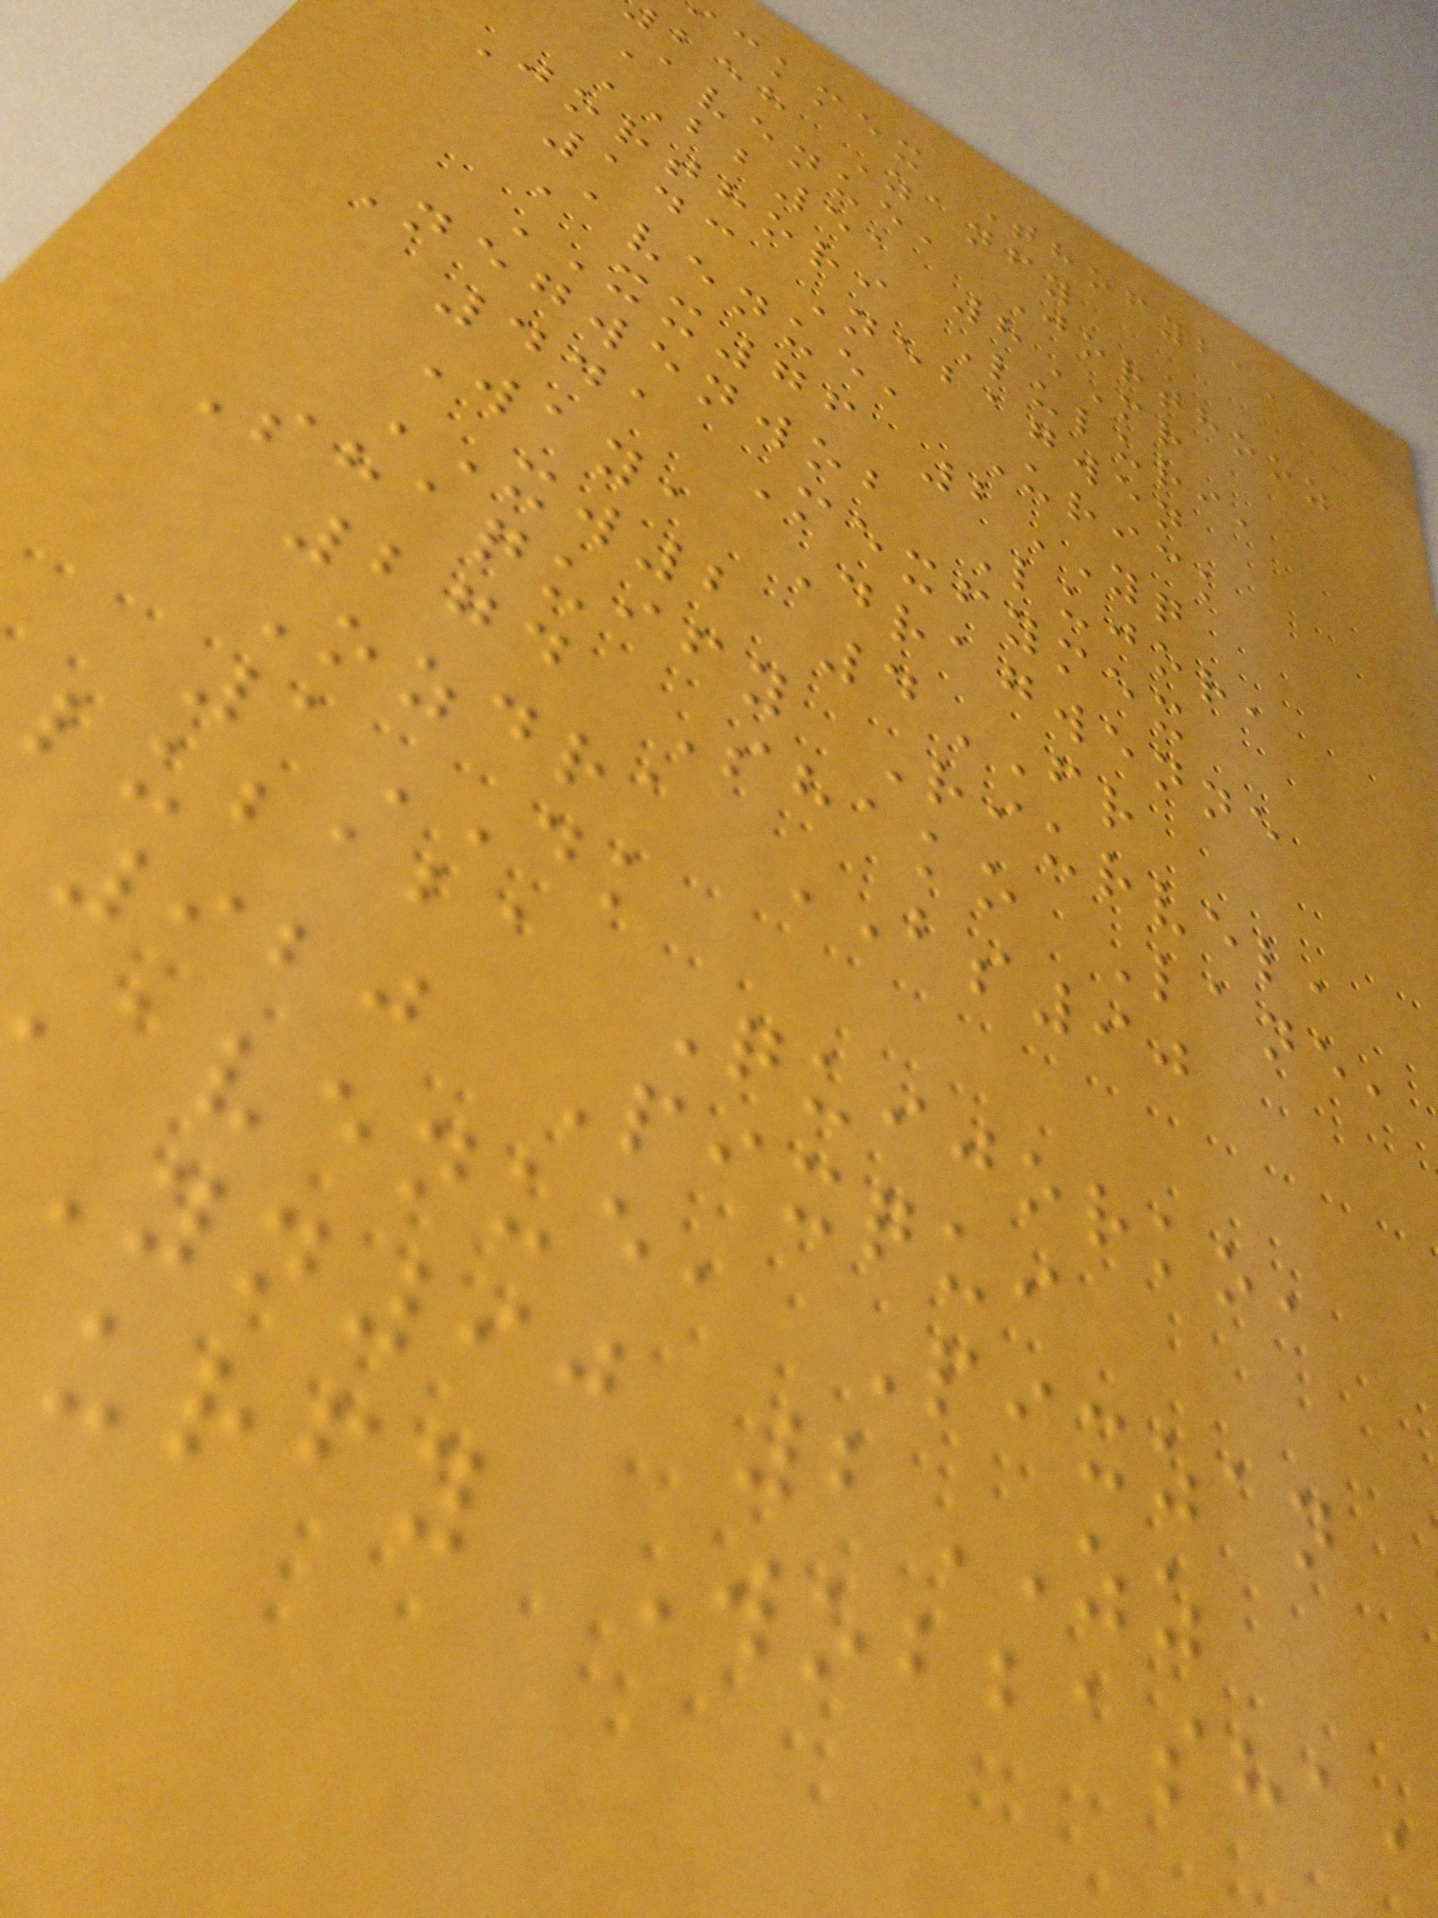ckmex Thofyba,
beh Zanfy
Avenue, Jorthooz
BB51 8MR
Jorthori Luluri,
143 Nebagwen
Avenue, Urick
XX76 2YQ
Negwenwob Lujor,
441 Mexfymex
Way, Dragwenne
XW2 4FR
Shaquify Riurvel,
274 Shako Lane,
Ozdra BS90
1DK
lubaba Quijorko,
920 Pixqui
avenue, Pixzan
yn90 2ZZ
urfy Wobbasha,
